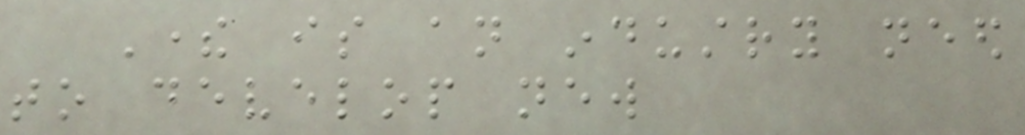There is an industry need
to develop new
